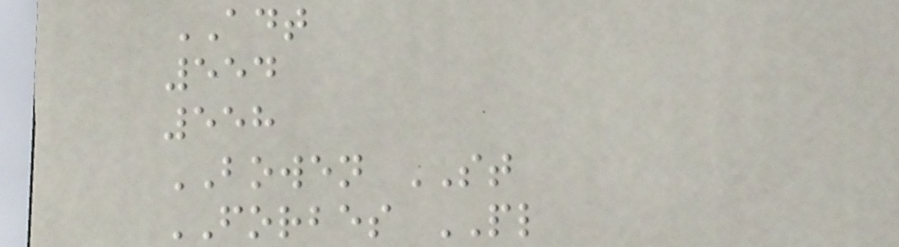ADT
554
558
BOWEN ST
FORBES PL
